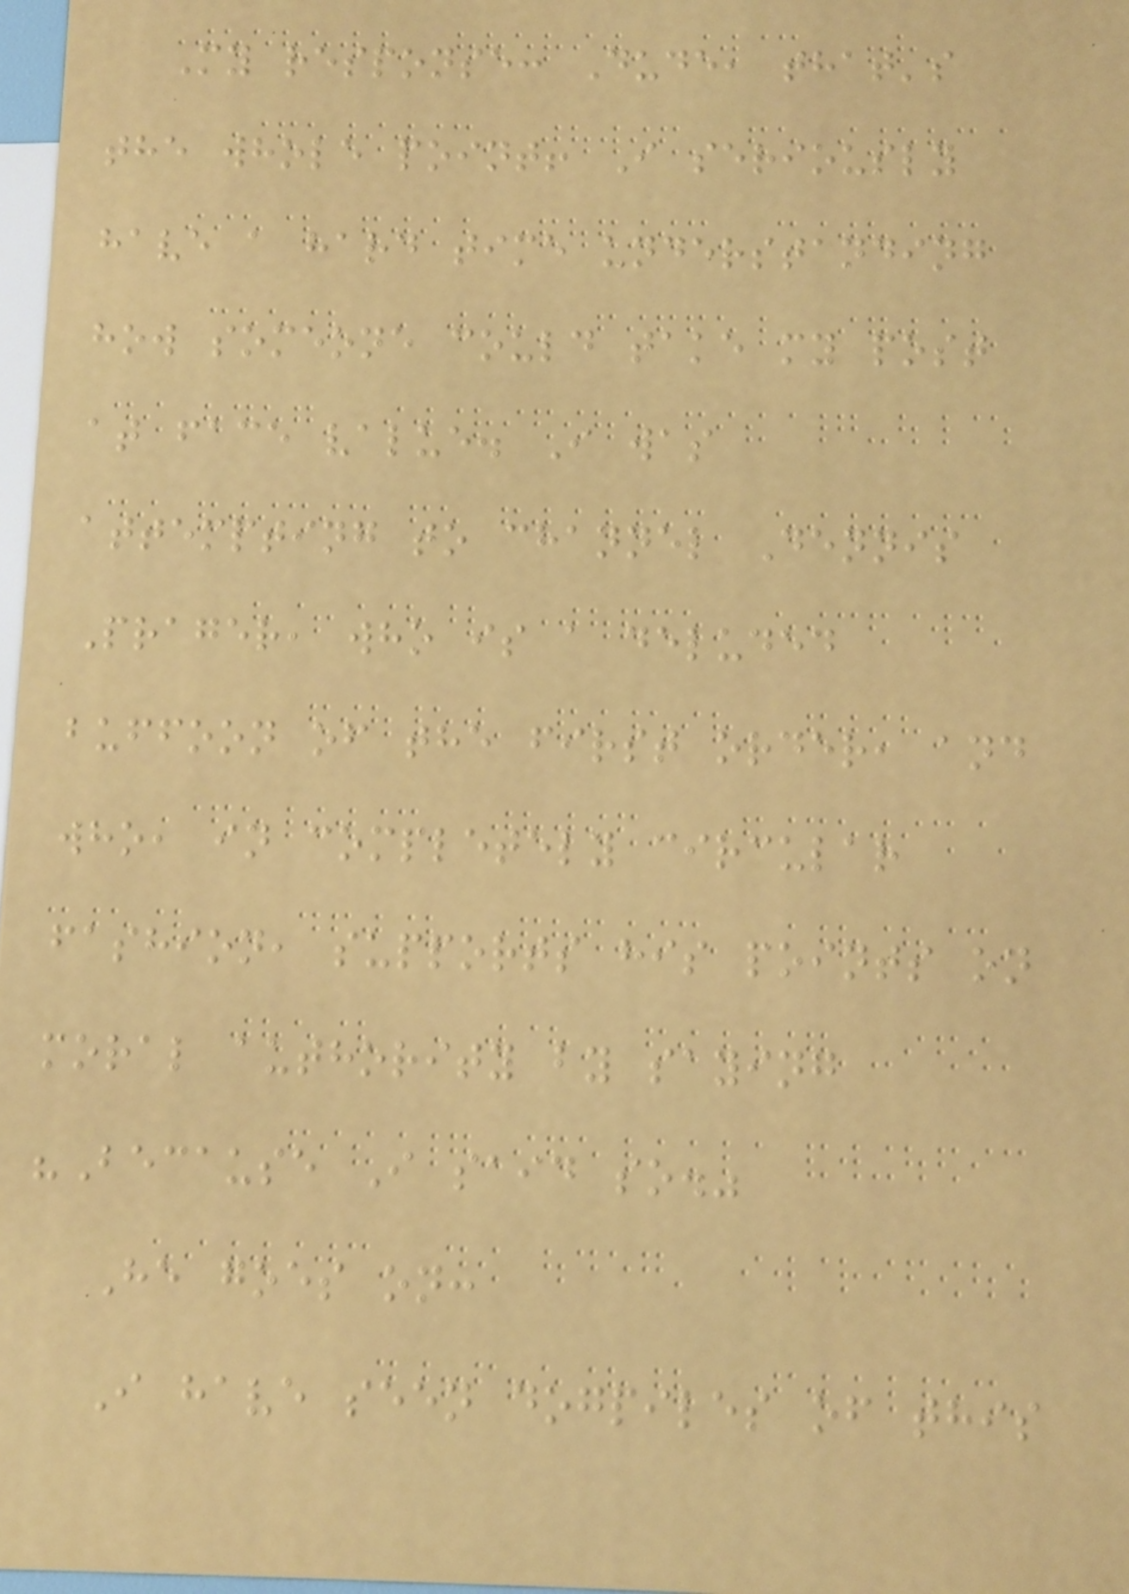My response: Dude, that's
the whole point! I seriously
have a hard time understanding
how someone could take my post
at face value. I was
attempting to channel Dennis
Prager, who is a deluded
buffoon of the first order, and
who, in completely circular
fashion, supports his points on
moral authority by saying
"Because I said so."
He goes on:
I have seen dogpiles of this
